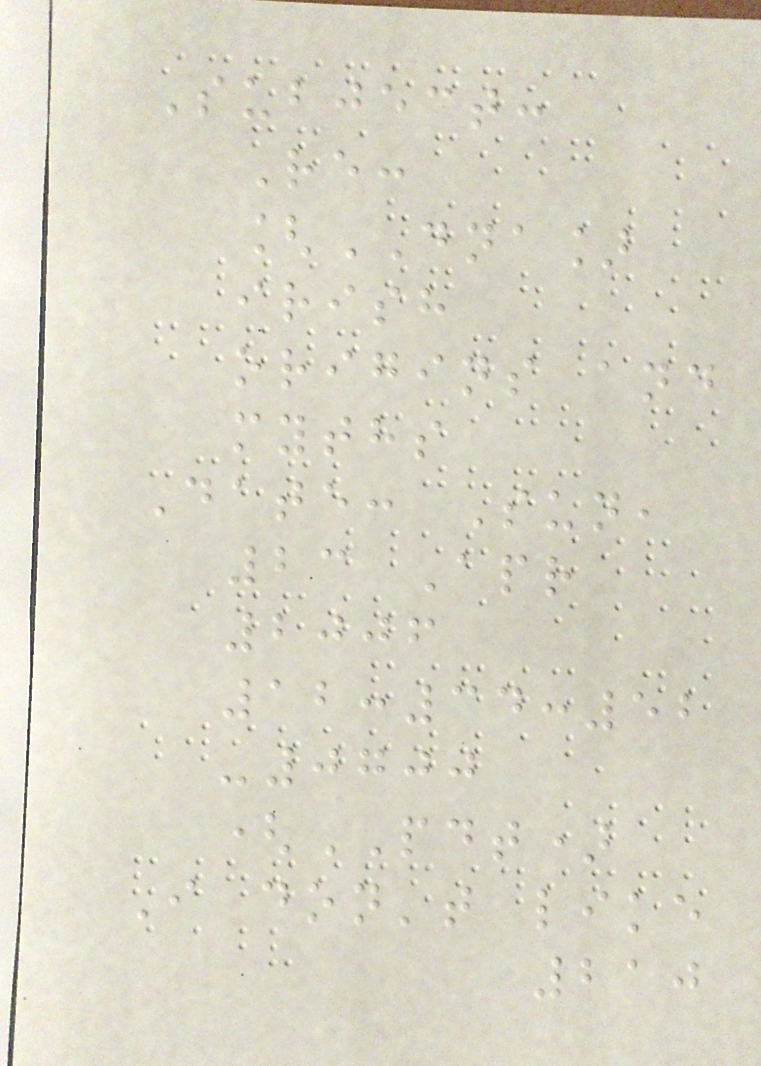Subject:
Re:
[DNA]
irish
origins and
myths
Date: Sun,
23 Apr
2006
12:34:52
-0700
(PDT)
I don't like
210
